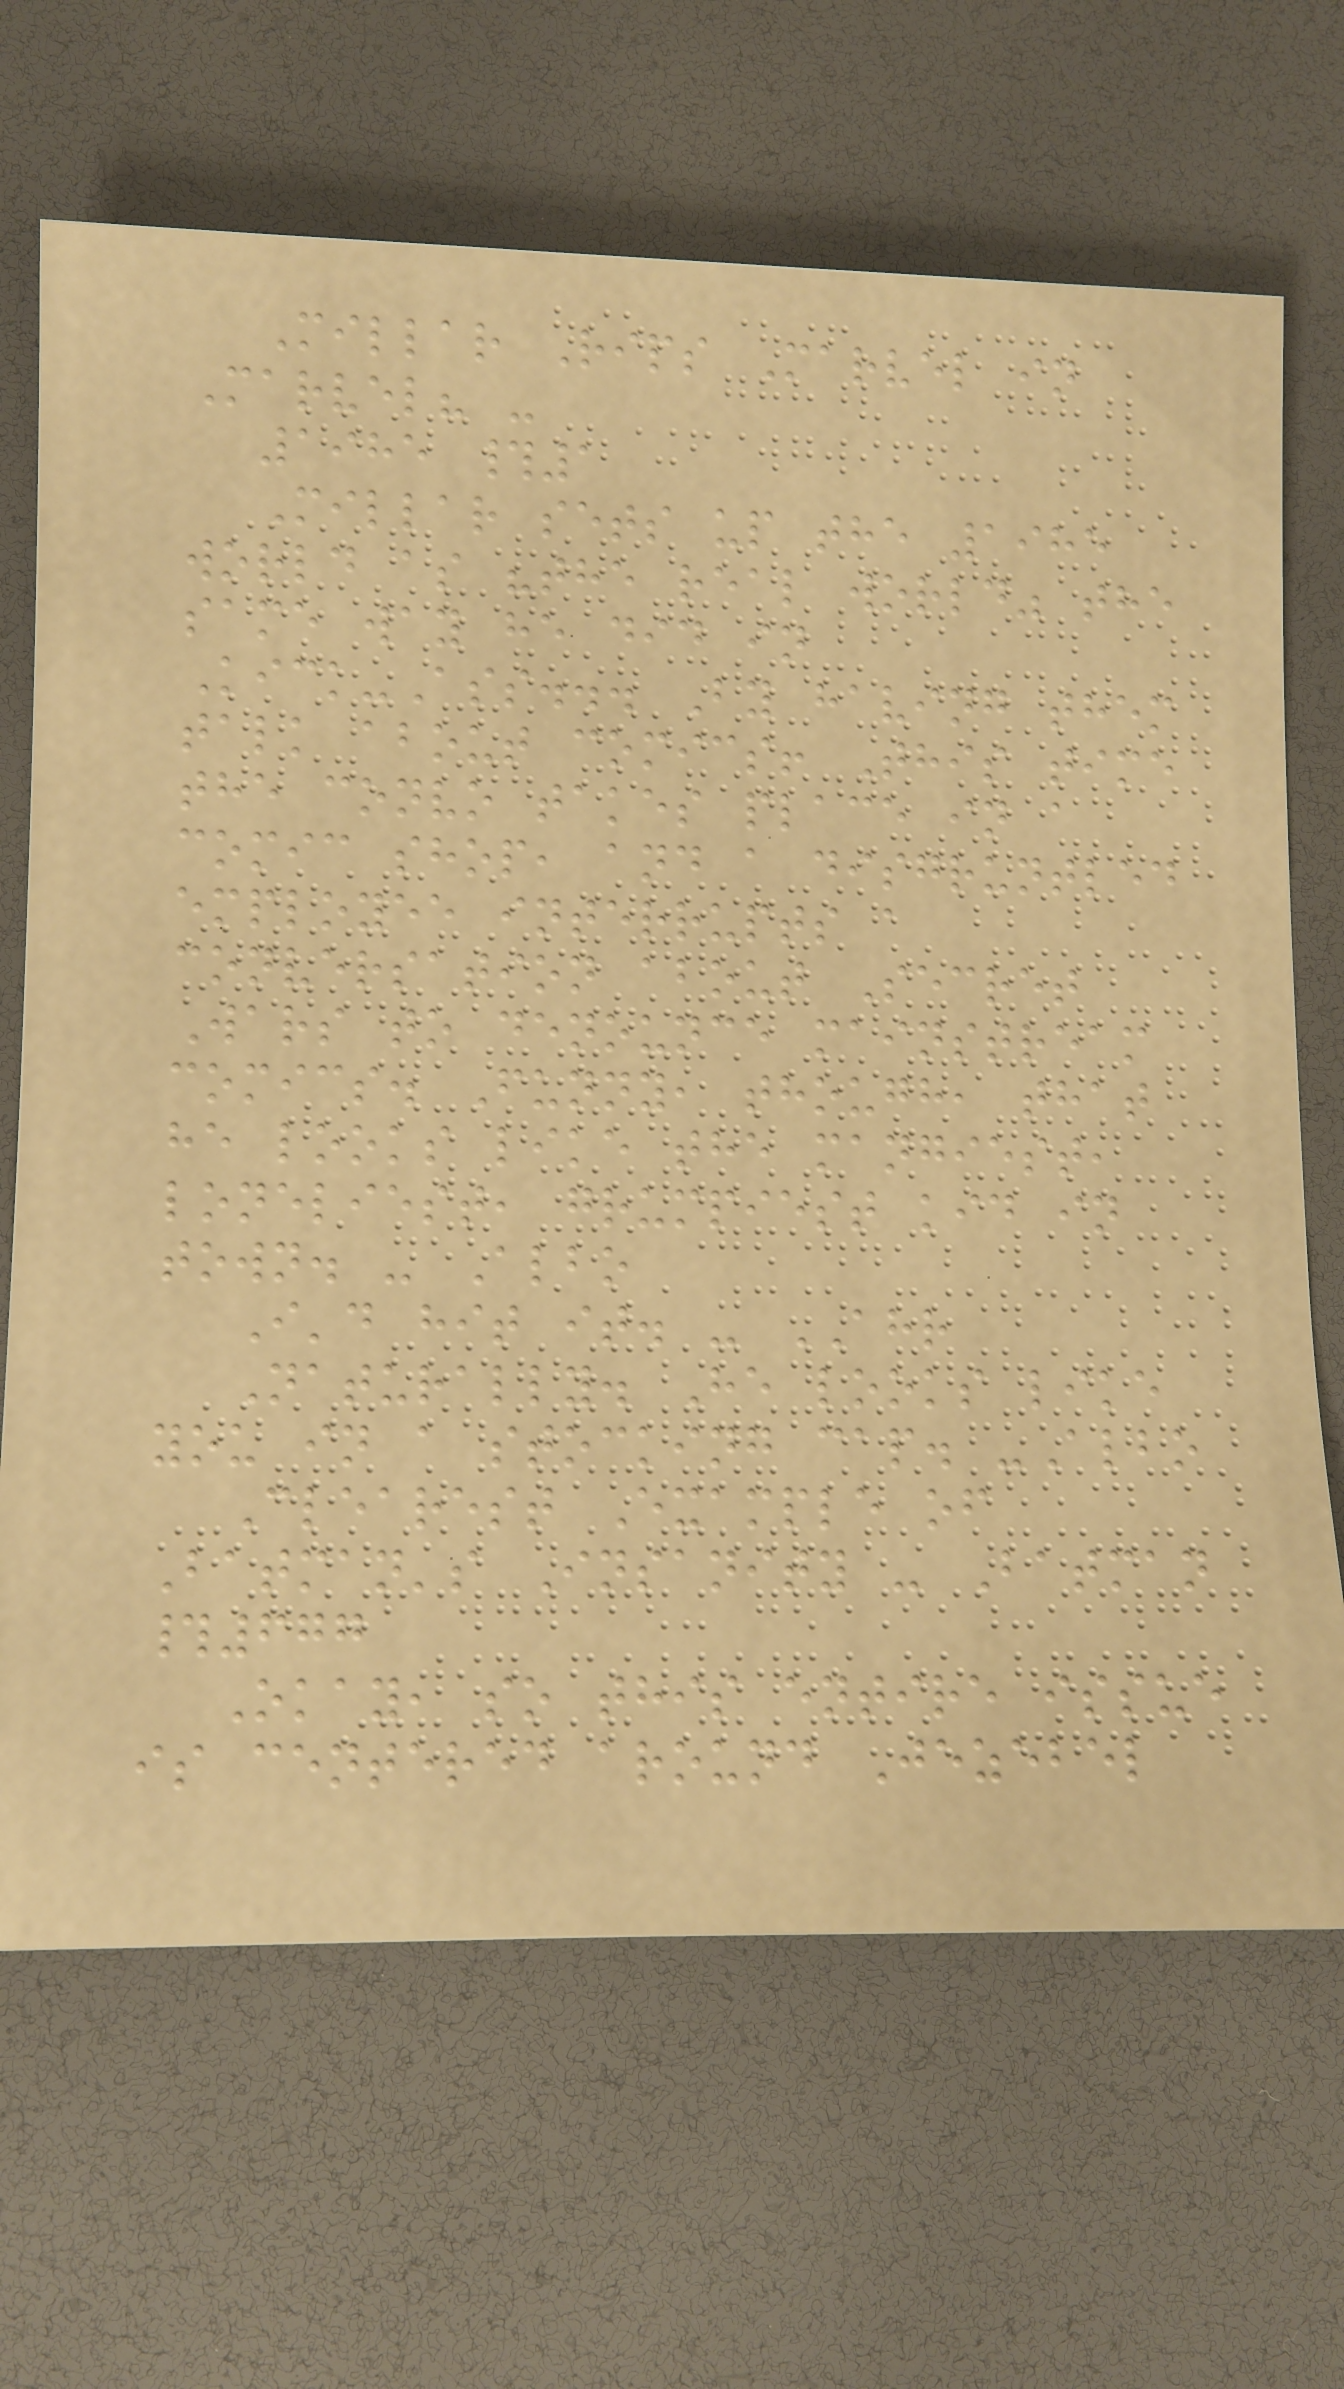Millar Rips Marvel in
Marvel? -
1985 #1
Millar sets up the 1985
world as "the real world" the
same way he did in
Kick-Ass... By having them
talk about comics! This time
the convo takes place in a
comic shop, and a disgruntled
employee interrupts a
conversation about Secret
Wars to denounce mainstream
comics. Funny, though, that
he looks like the mangiest,
loneliest, grumpiest kid in
town. - Albo
I'd hit it. - AHR
Naturally. He looks like
you in a stocking cap. -Albo
Clearest Example of
Batman's Insanity - Batman
#677
Okay, so this entire issue
is centered around Jezebel
